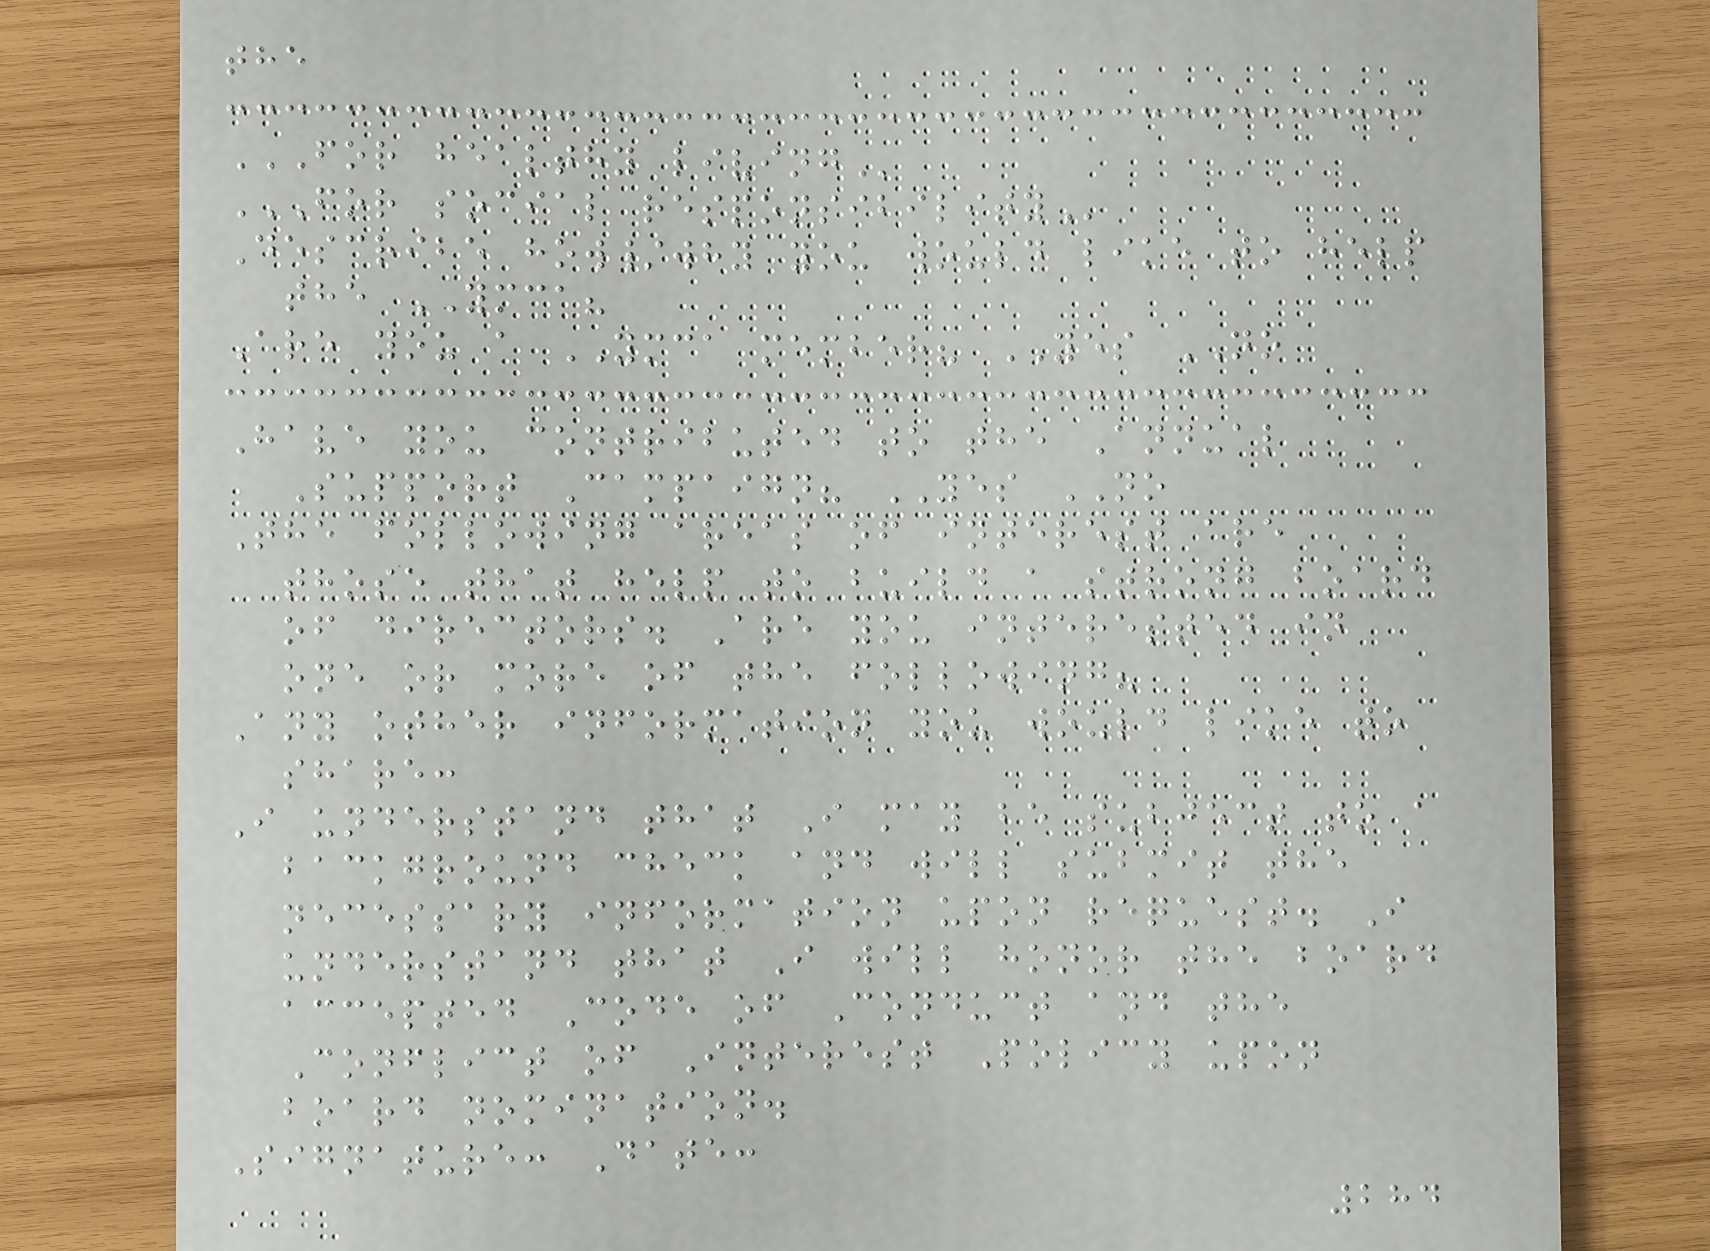the
FOR HEALTHY LIVING
FOR SOCIAL RESPONSIBILITY
Describe how/why you would like to help
the YMCA?
Are you a YMCA member? YES NO
Have you contributed to the Annual
Support Campaign? YES NO
The following areas of interest are
those that help to build a strong board
of directors. Are you interested in
one or more of the following?
Any other information you would like to
share:
I understand that I may be subject to a
background check and will submit the
necessary information upon request. I
understand that I will honor the board
accepted Code of Conduct and the
Conflict of Interest Policy upon
board nomination.
Signature: Date:
284
